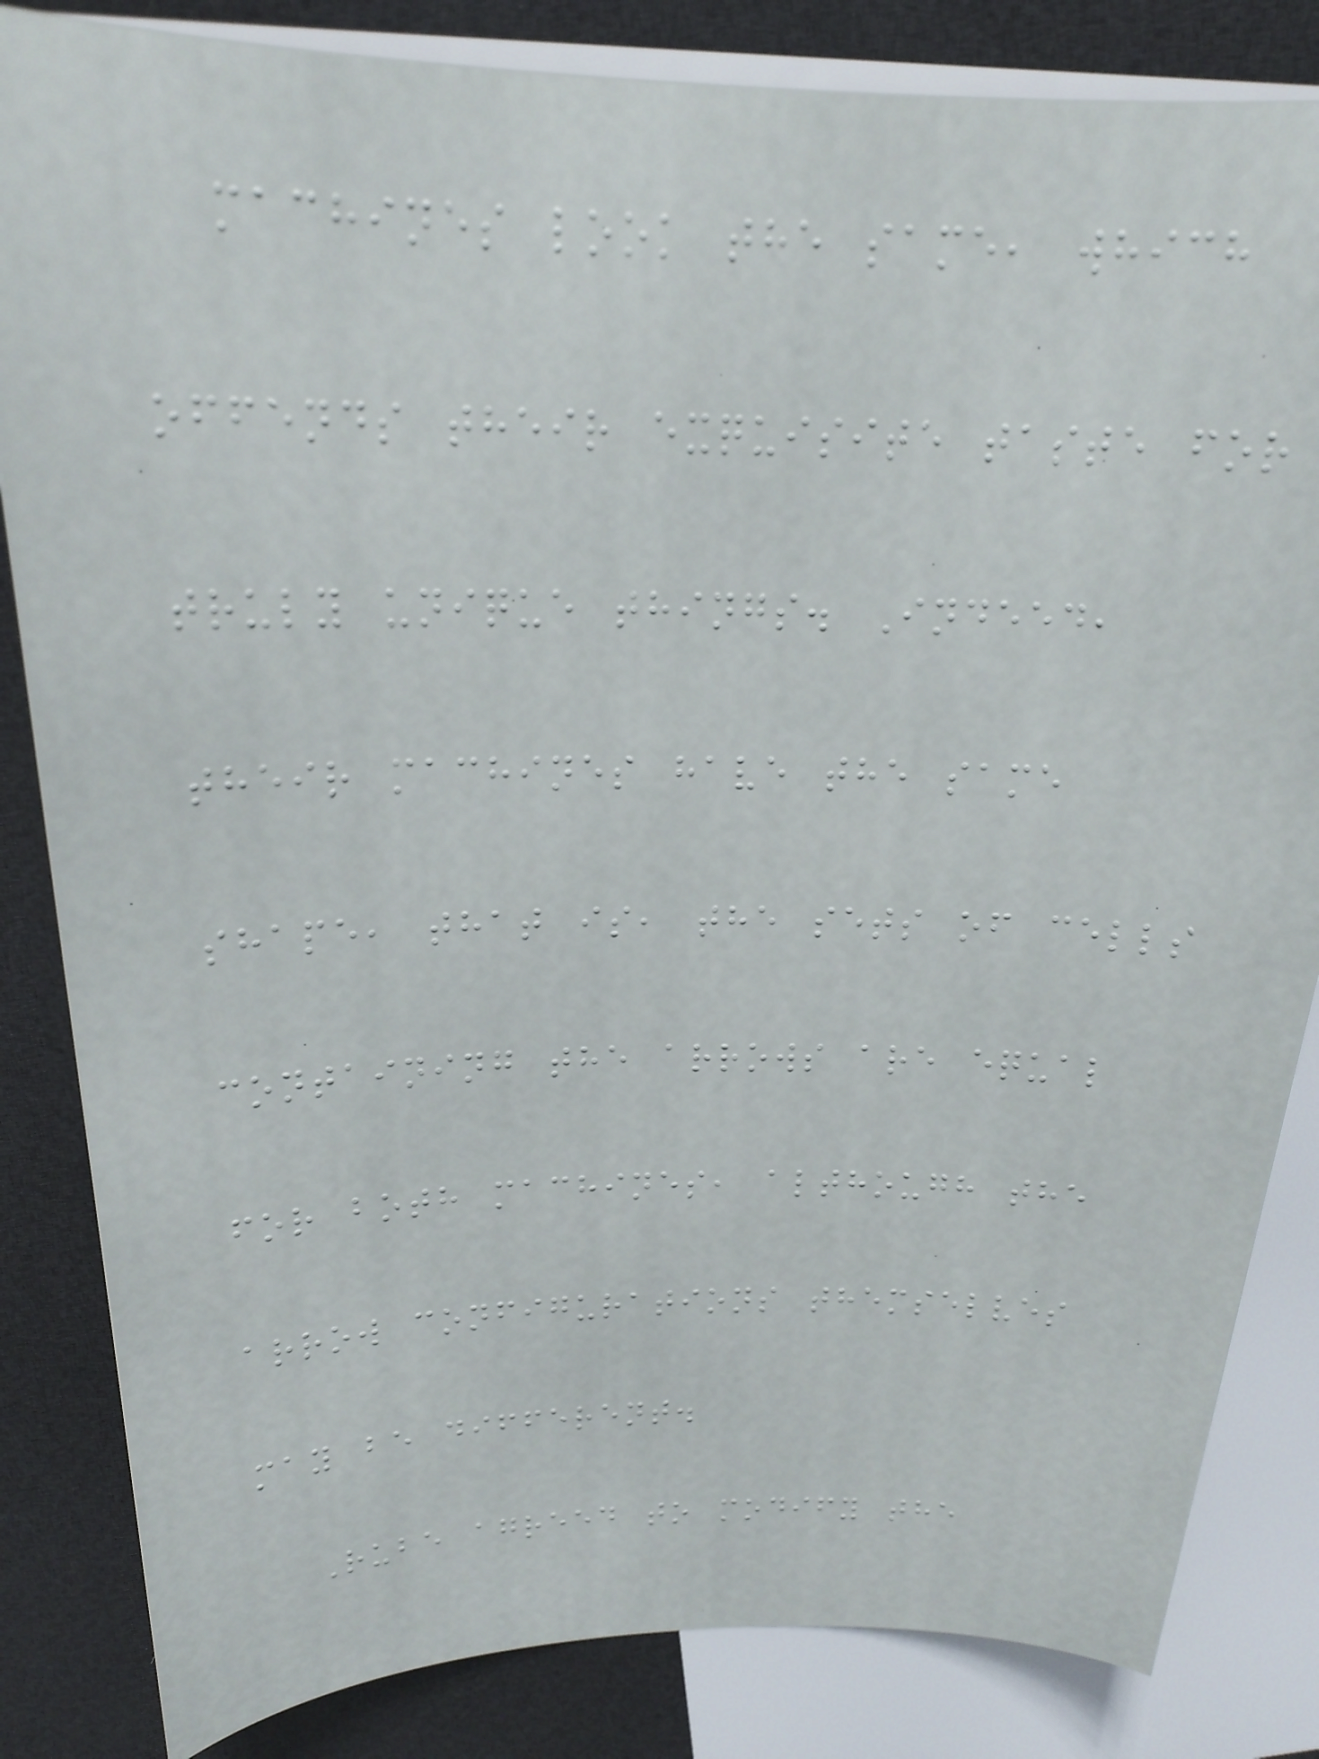machines look the same, which
offends their exquisite taste for
truly unique things. Indeed,
their machines have the same
shape, that is, the sets of cells
containing the arrows are equal
for both machines, although the
arrow configurations themselves
may be different.
Rube agreed to modify the
